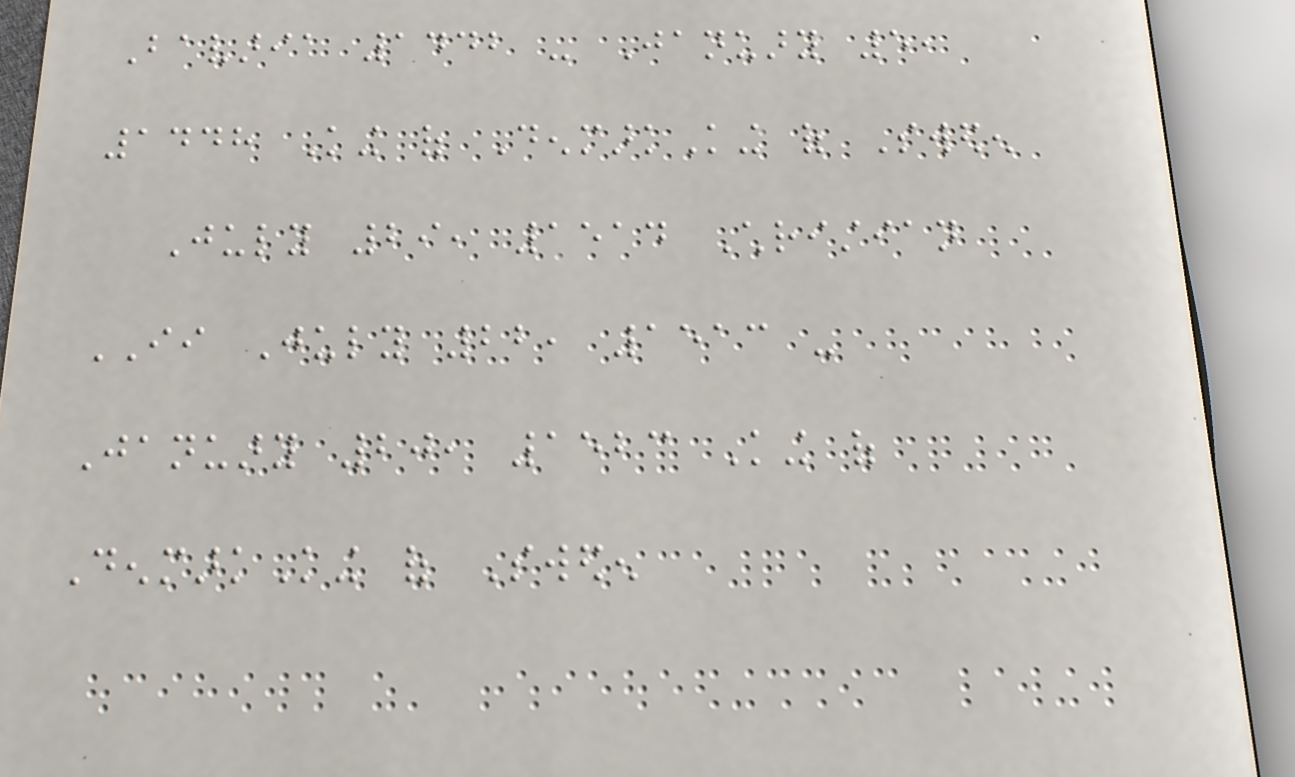Bavaria 1442 - January 5,
1448 King of DenmarkKing of Sweden
July 29, 1514 Christian
II July 22, 1513 -
January 20, 1523 King of
DenmarkKing of Sweden
